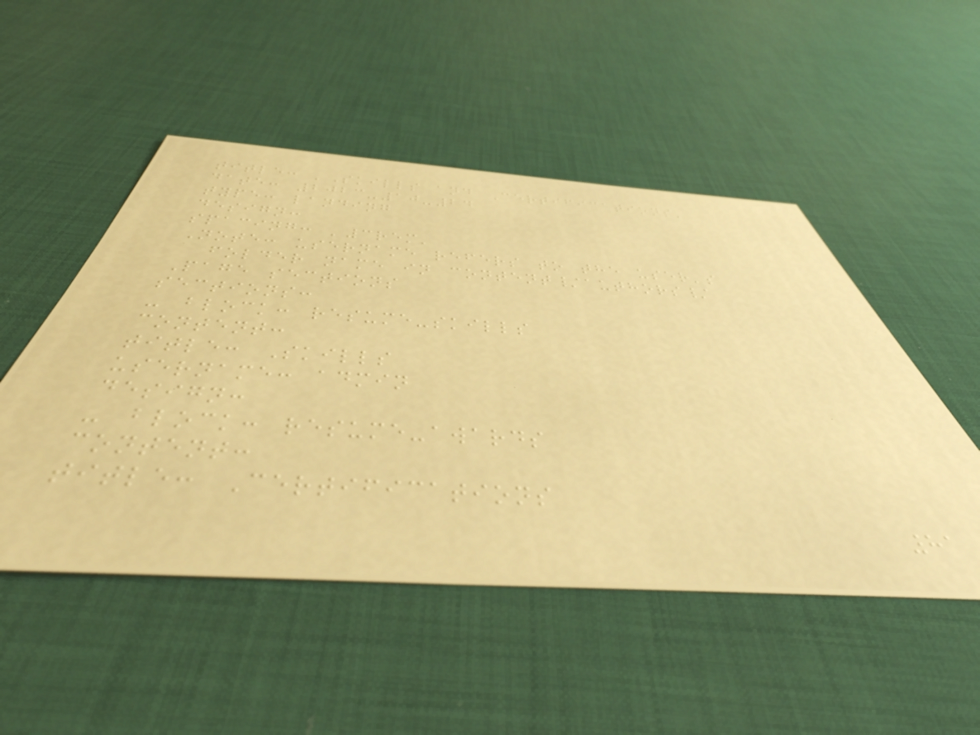title: 'Skills and Certifications'
date: 2023-10-24
type: landing
design:
spacing: '3rem'
Note: username refers to the user's
folder name in content/authors/
Page sections
sections:
- block: resume-skills
content:
title: Skills
username: admin
design:
- block: resume-awards
content:
title: Certifications
81
